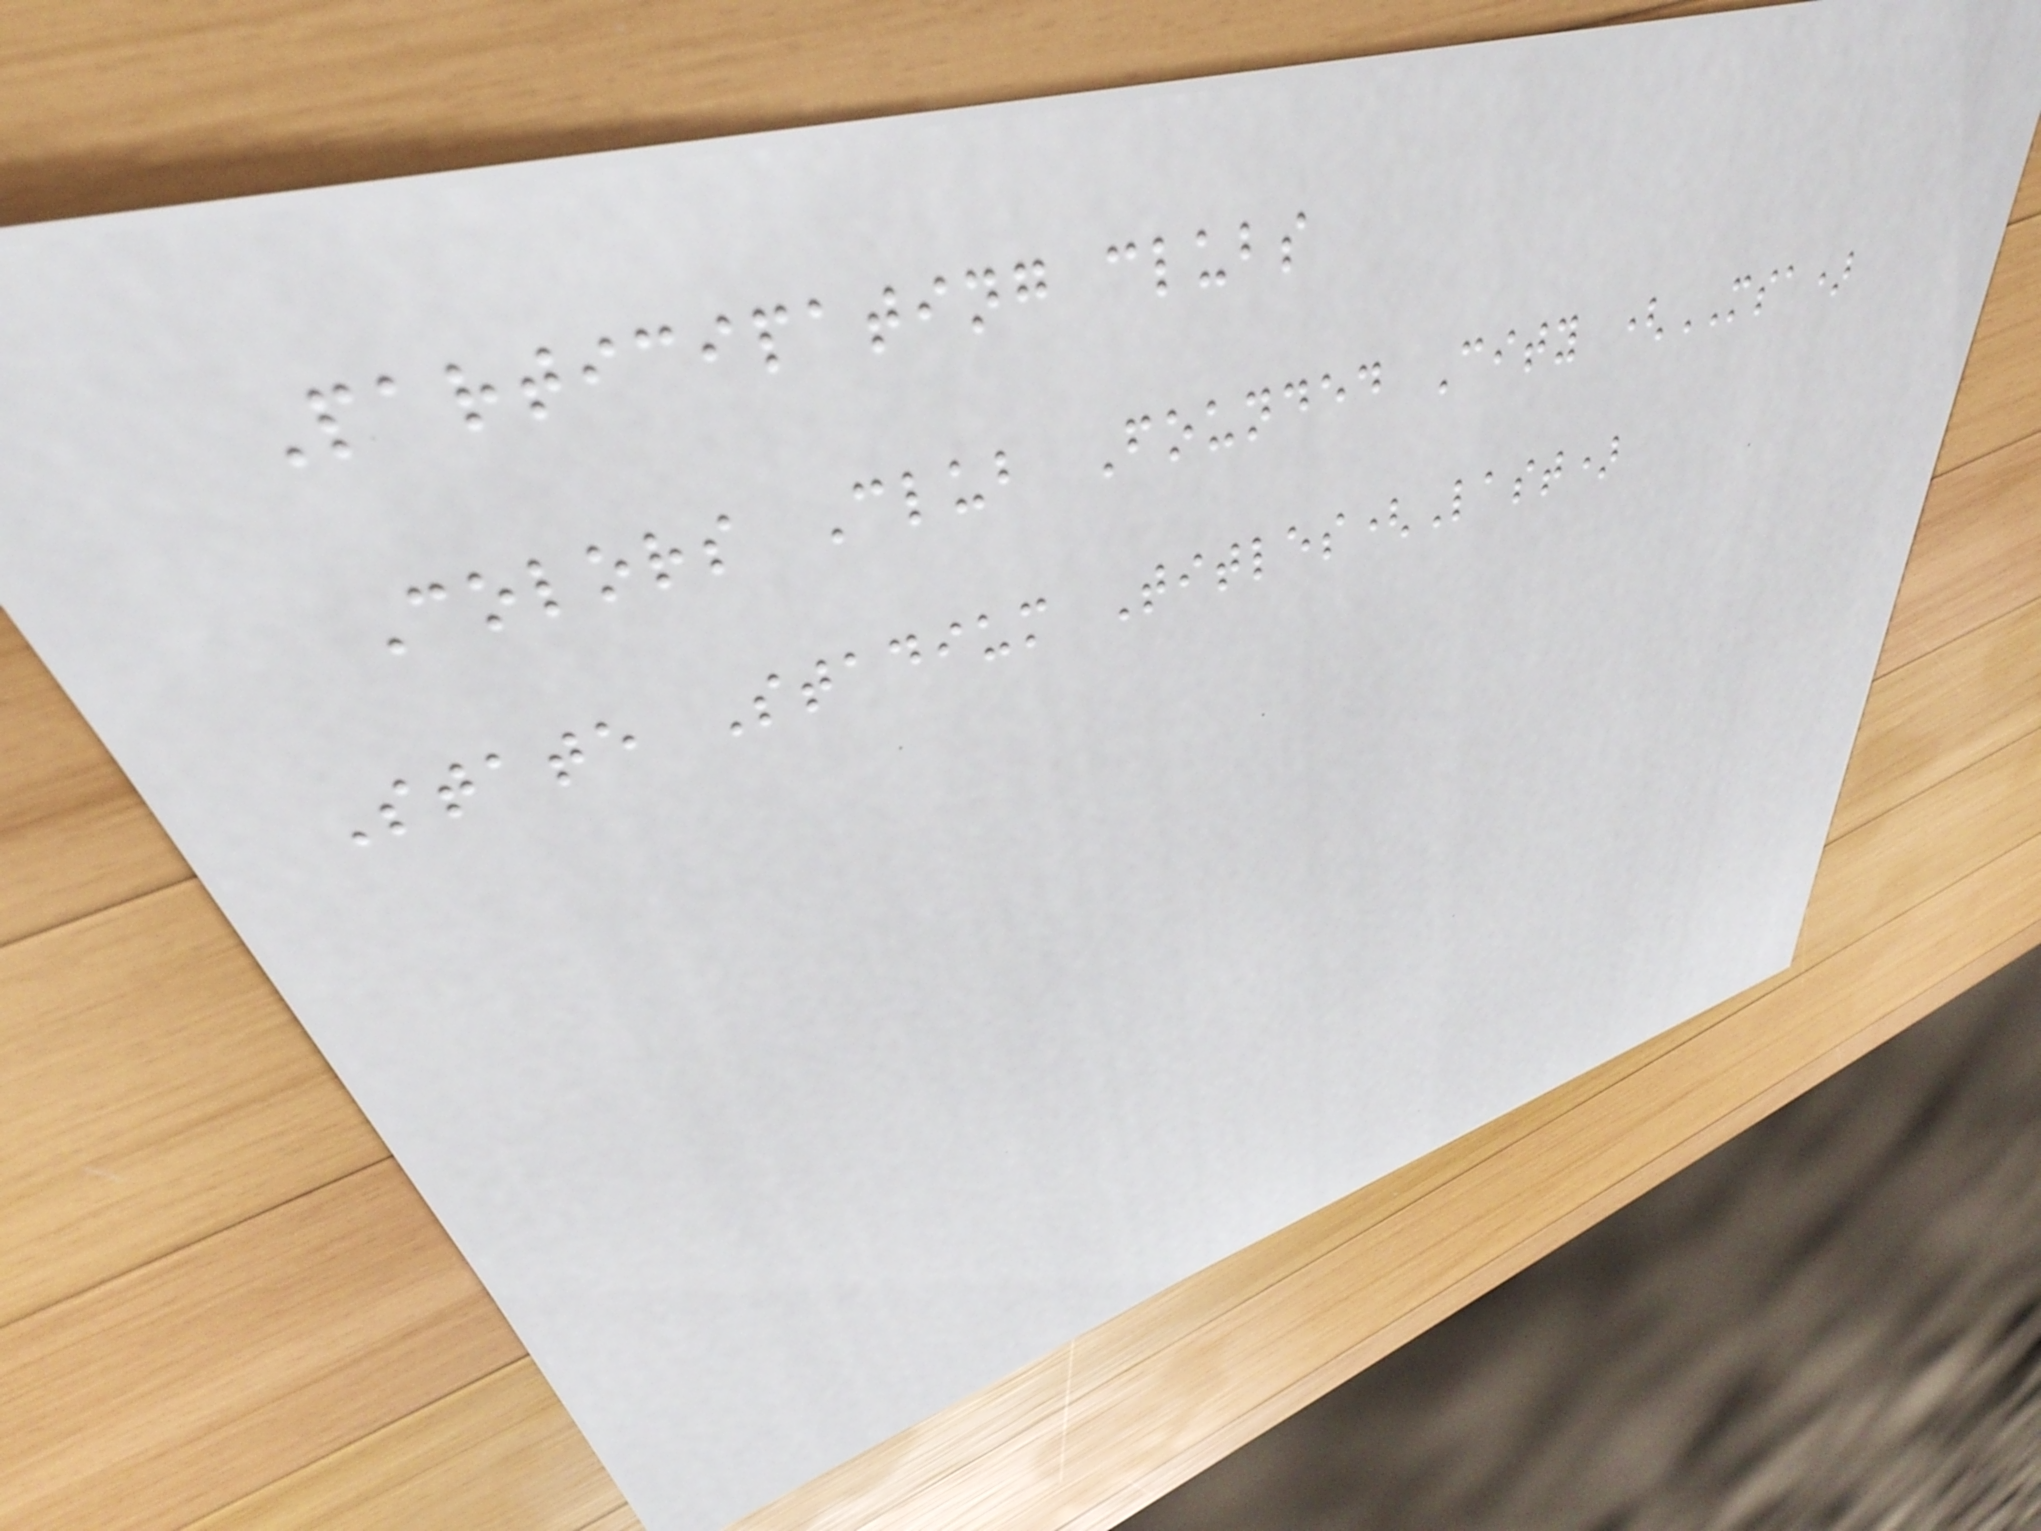Participating clubs
Colors Club Founded City (MSA)
State Stadium Titles(Last)
